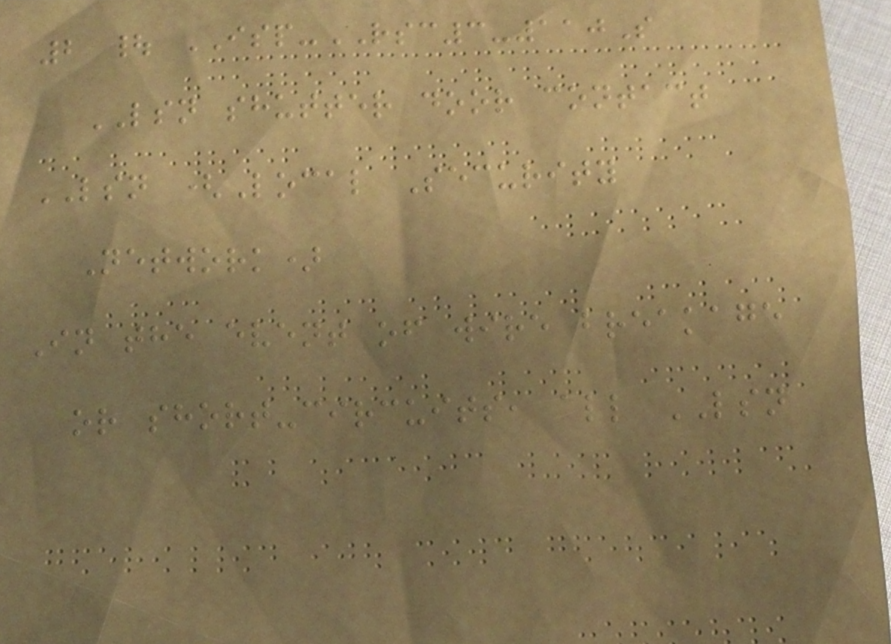2 | ISP-RSC3-110S
LSN shutter door contact
LSN (Local Security
Network)
In the event of wire breakage
or short-circuits, all LSN
